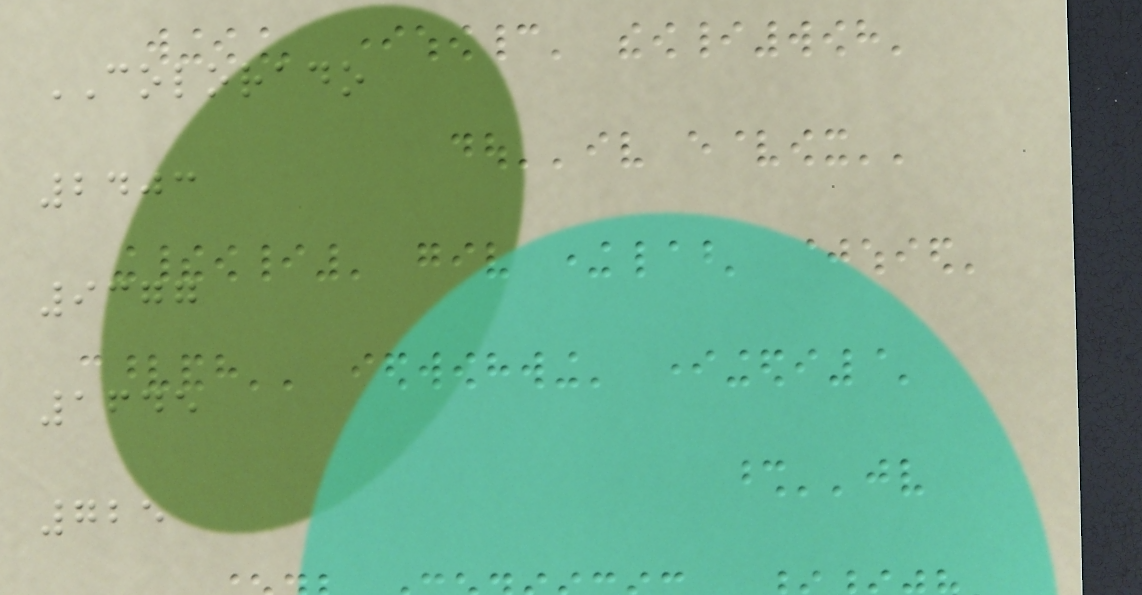COLORADO
2403
9377
1645
725
